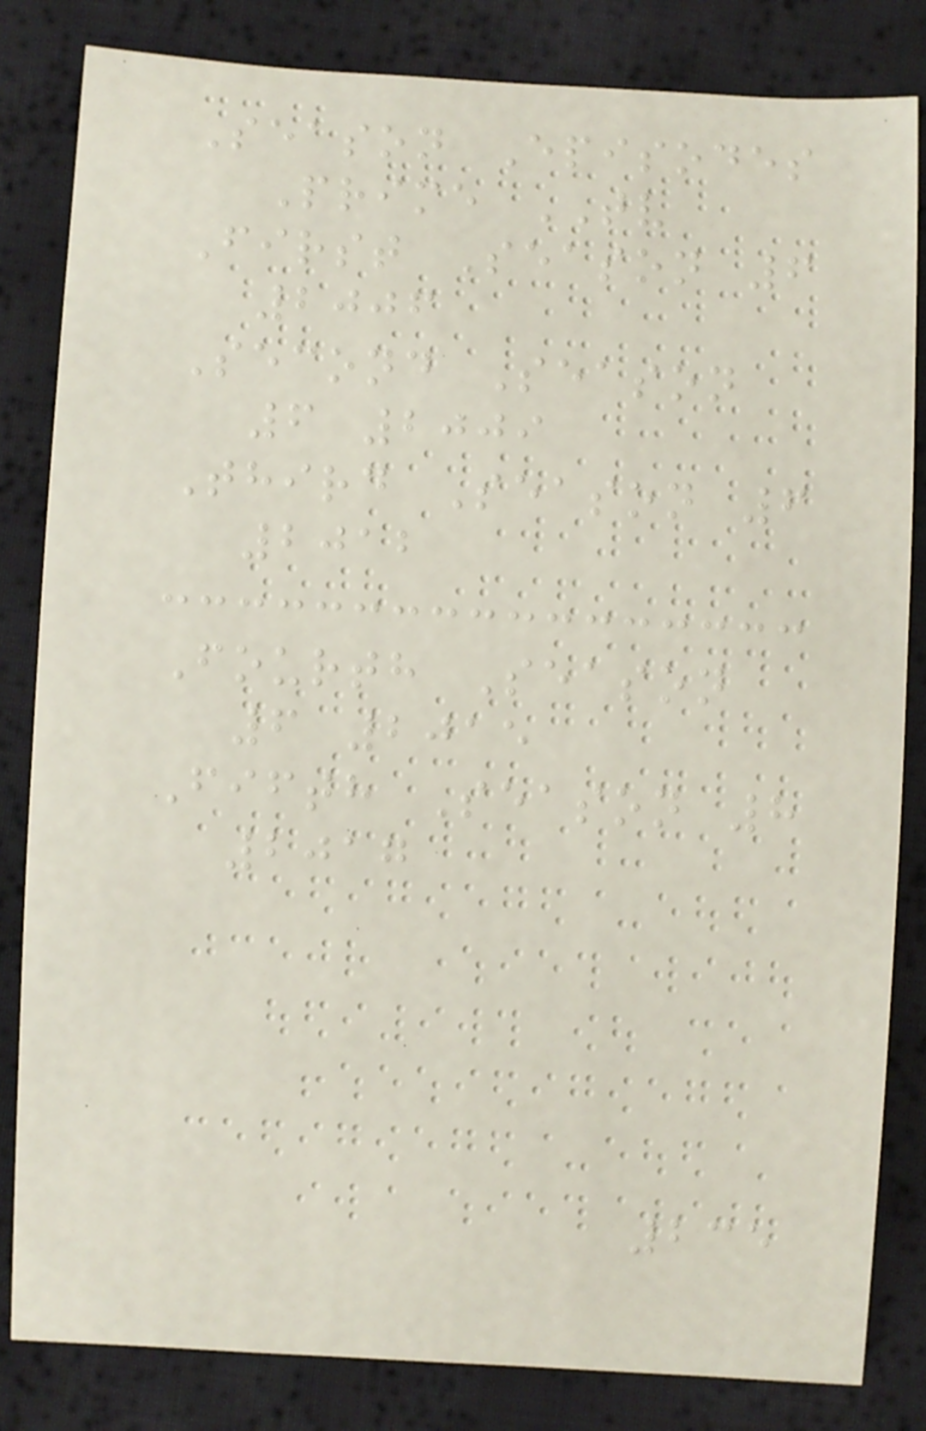Season Episodes
Prime TV
First Season 6
2006
Second Season
6 2009
Third Season 6
2012
Fourth Season
6 2015
Fifth Season 8
2017
235
